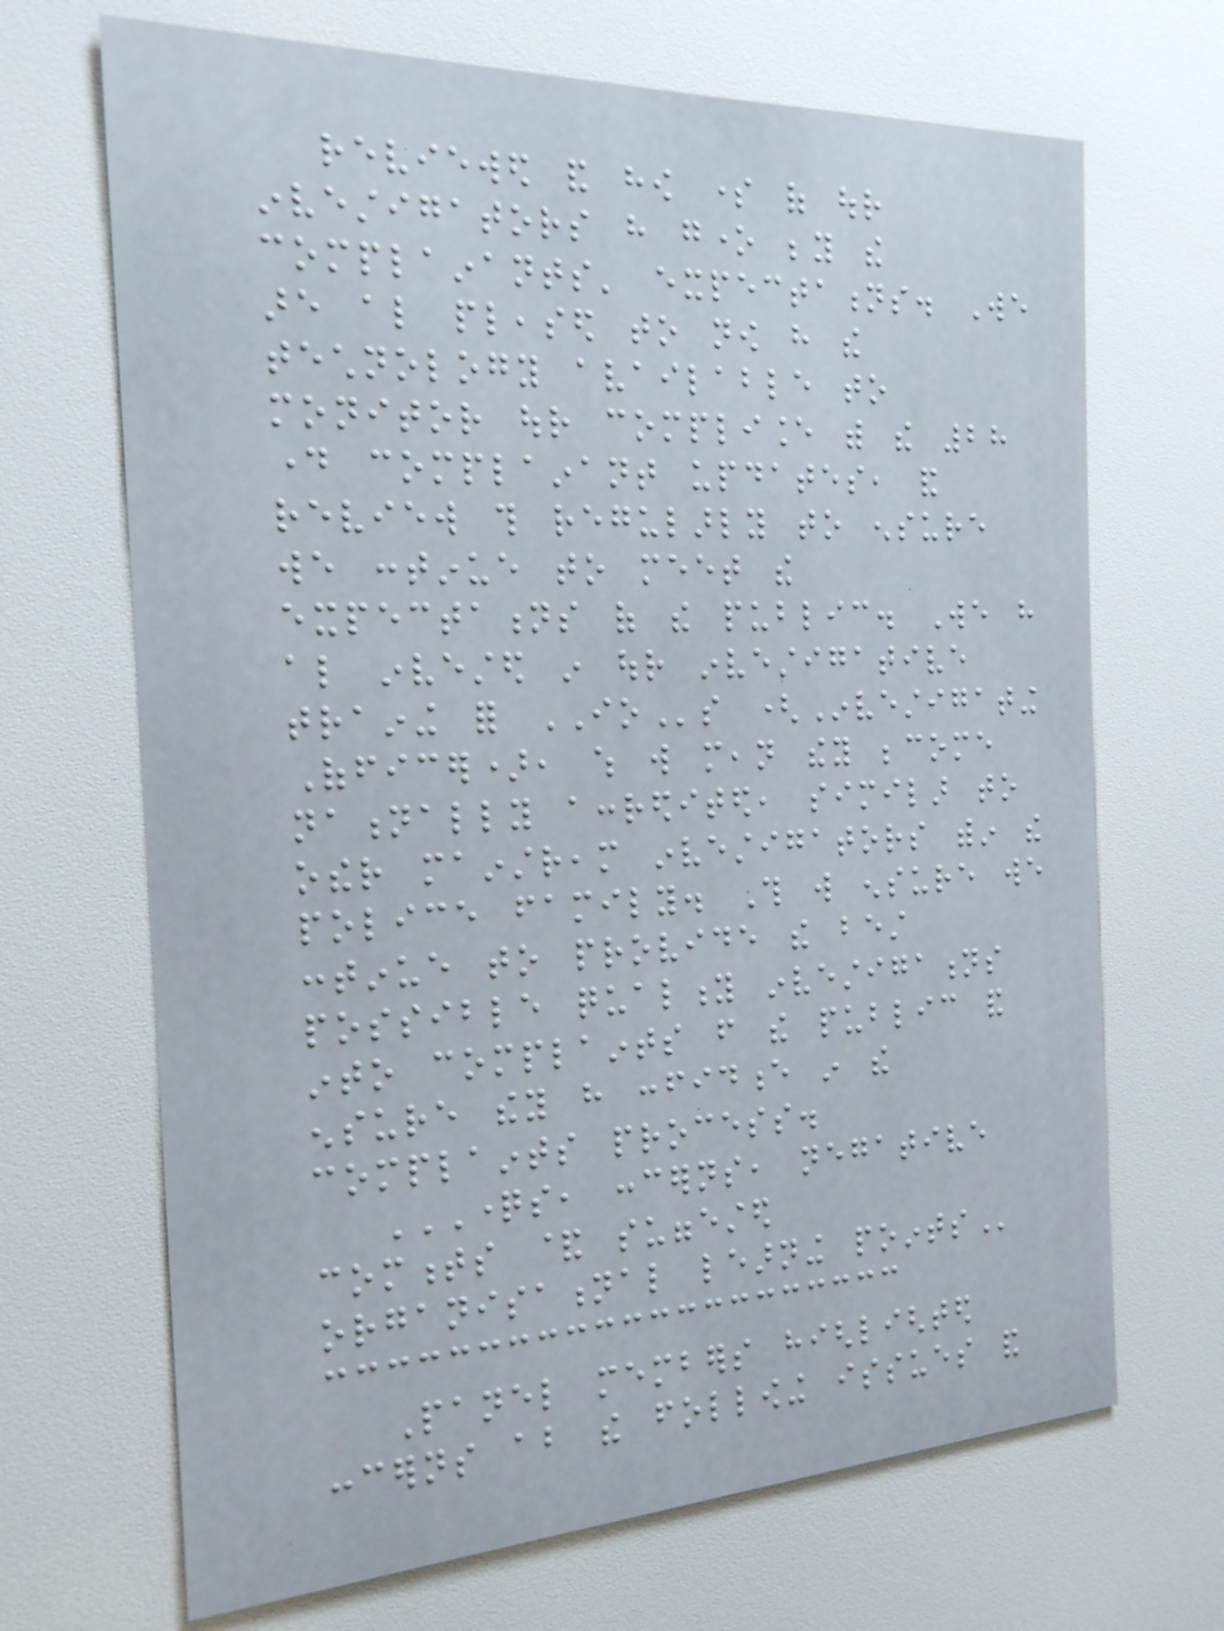reviewed and how some of our
investigators have gone beyond the
complainants' expectations. We
are also pleased to now have the
technology available to
monitor our compliance with the 28
day complainant updates, and
review this regularly to ensure
we continue to meet the
expectations of the public. We have
also invested in our investigative
training for IOs (Investigating
Officer), which will mean they become
nationally accredited, similar to
other mainstream investigators within the
police family. This will ensure we
continue to provide the best
possible quality investigations
into complaints from the public and
ensure they have confidence in the
complaints process.
QUESTIONS, CONCERNS, NEGATIVE
COMMENTS & SUGGESTED
ORGANISATIONAL LEARNING POINTS
Panel members highlighted
concerns about the following issues and
